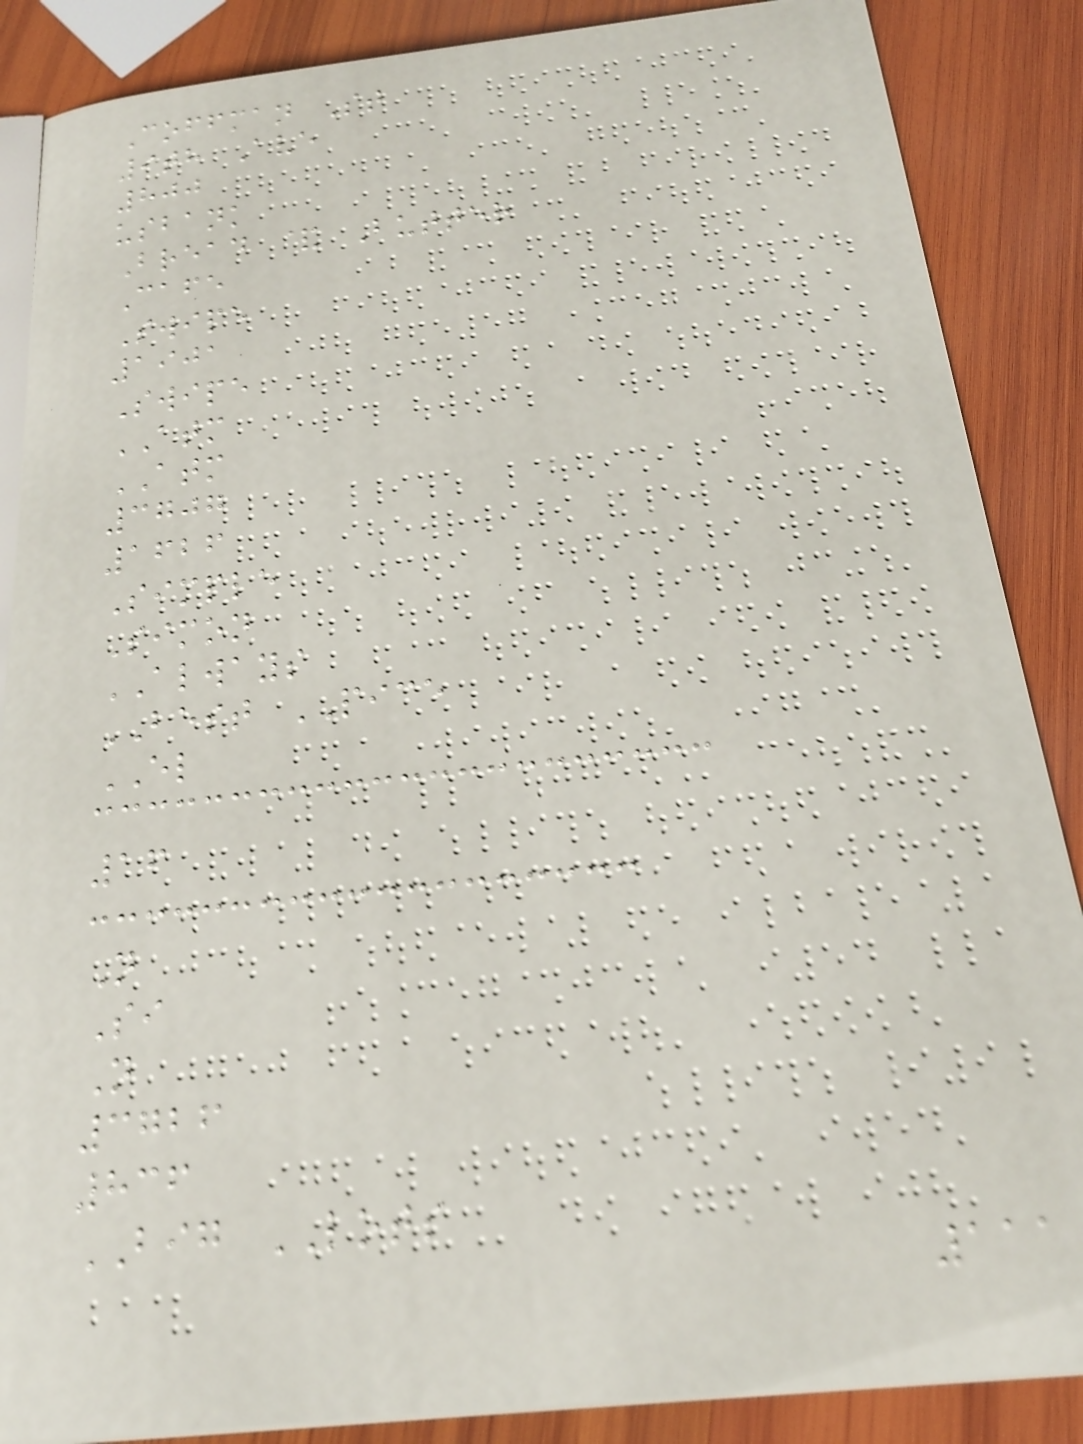Coffman St
9th Ave
800
usbank
Bread & Butter
Cafe
Swipe
1901
Swipe
ATM
ATM
3707
1626
Simple
Simon
ALWAYS
BEST PICE
EL
16
N
Si
N
3726
836
BIG LOTS
111
